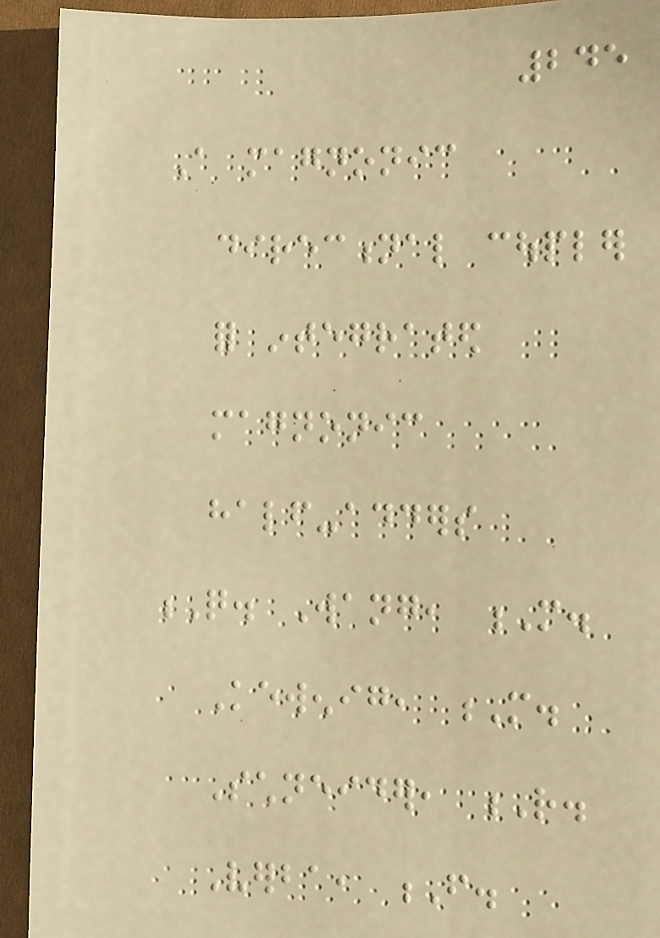245
A magnonic
directional coupler
for integrated
magnonic
half-adders
Q. Wang, M.
Kewenig, M.
Schneider, R.
Verba, F.
